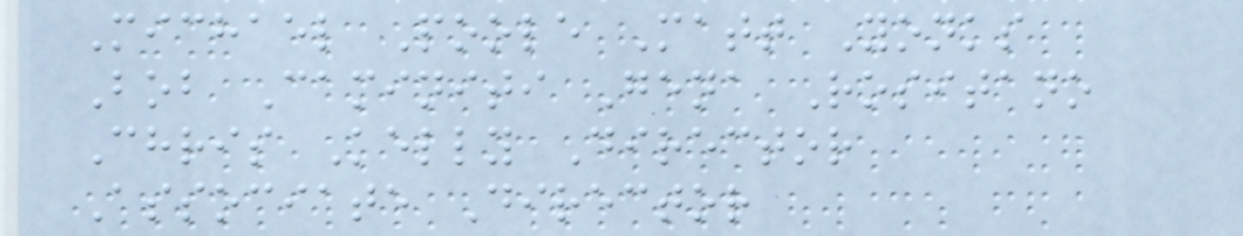Michael Poole Matt Yonks
Bob Caminiti Gena Rositano
Chris Kelly Director
Associate Director
